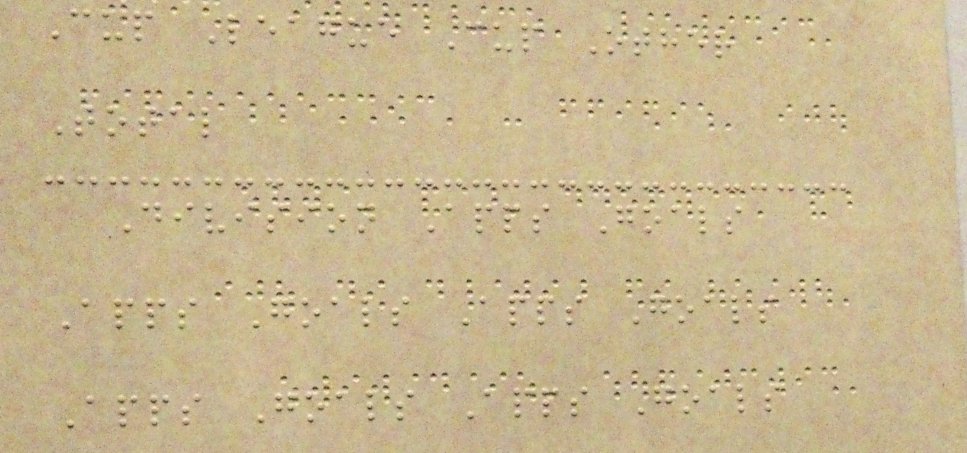Cup League Cup Other
Total
Division Apps Goals
Apps Goals Apps Goals
Apps Goals Apps Goals
